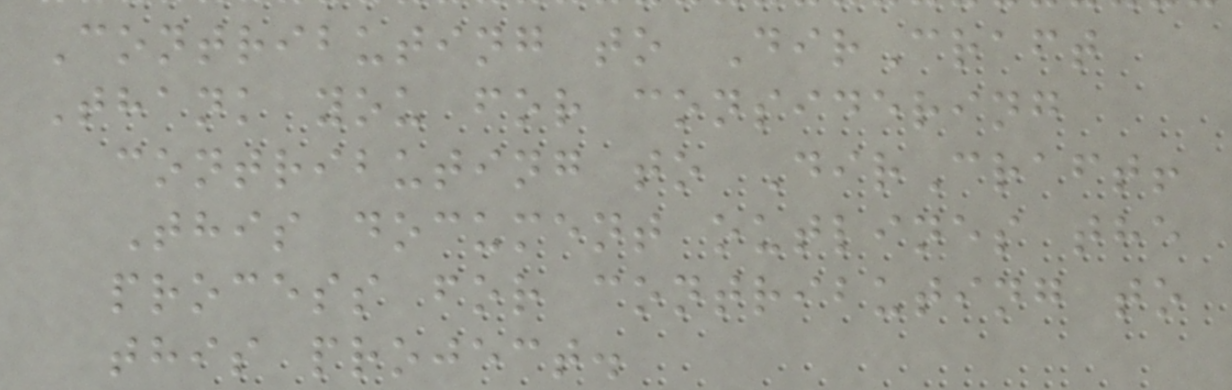Contributing to DirCraft
Thank you for considering
contributing to DirCraft!
This document outlines the
process for contributing to
this project.
